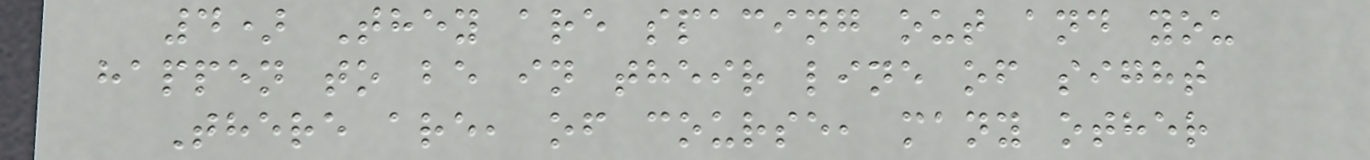4) They are spacing out and you
happen to be in their line of sight
There are, of course, many other
